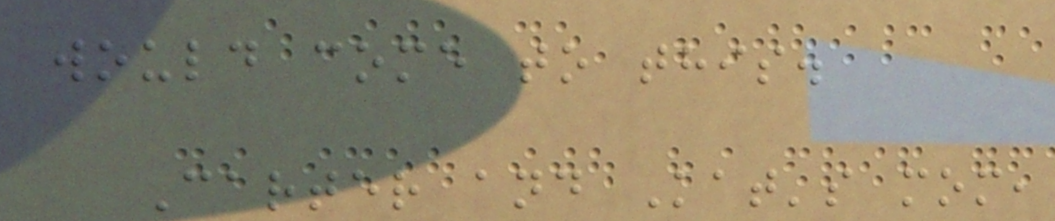would come to this.
Carter and Kat's mom,
